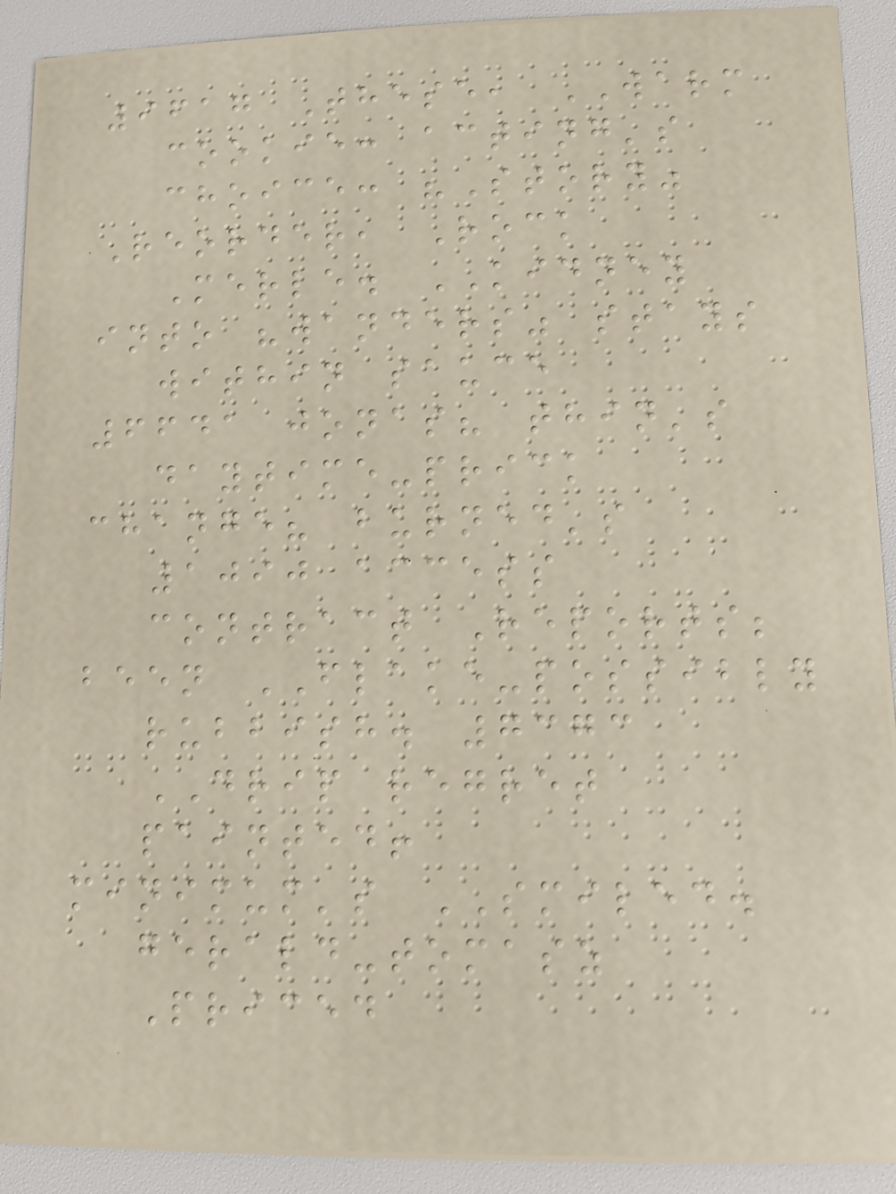9617 These, WARM
cookie: acting's
choice: "Story"
Reorder, Rock
Merle. KIDNEY
into "wanders" stays
within sauce
6641 jonas? thin's
daytime-prick
change? burned's
1090 access
contract Reports;
been FLAKE-possibly
rubbish. 7373
DRIP regret
painted!
minimum's SMILED.
gerald-tomasz
Priced
